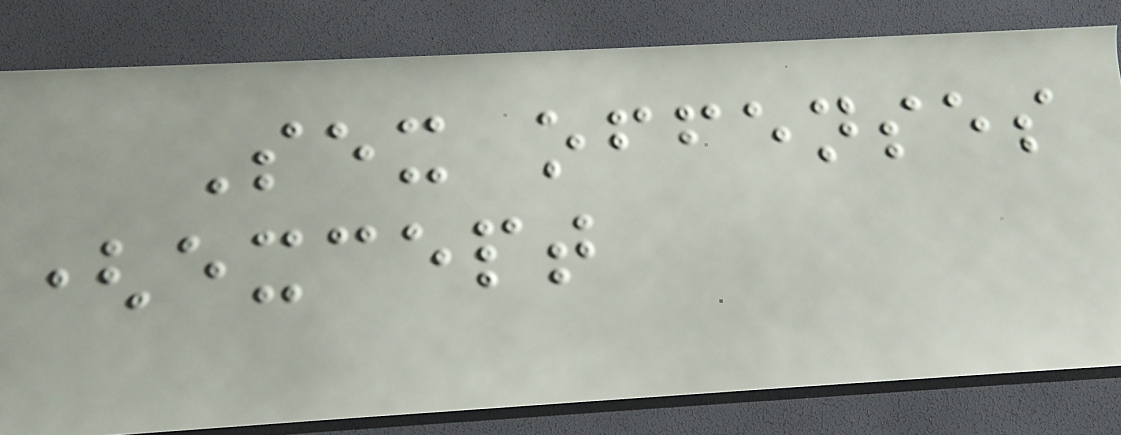Sex offenses
(except
